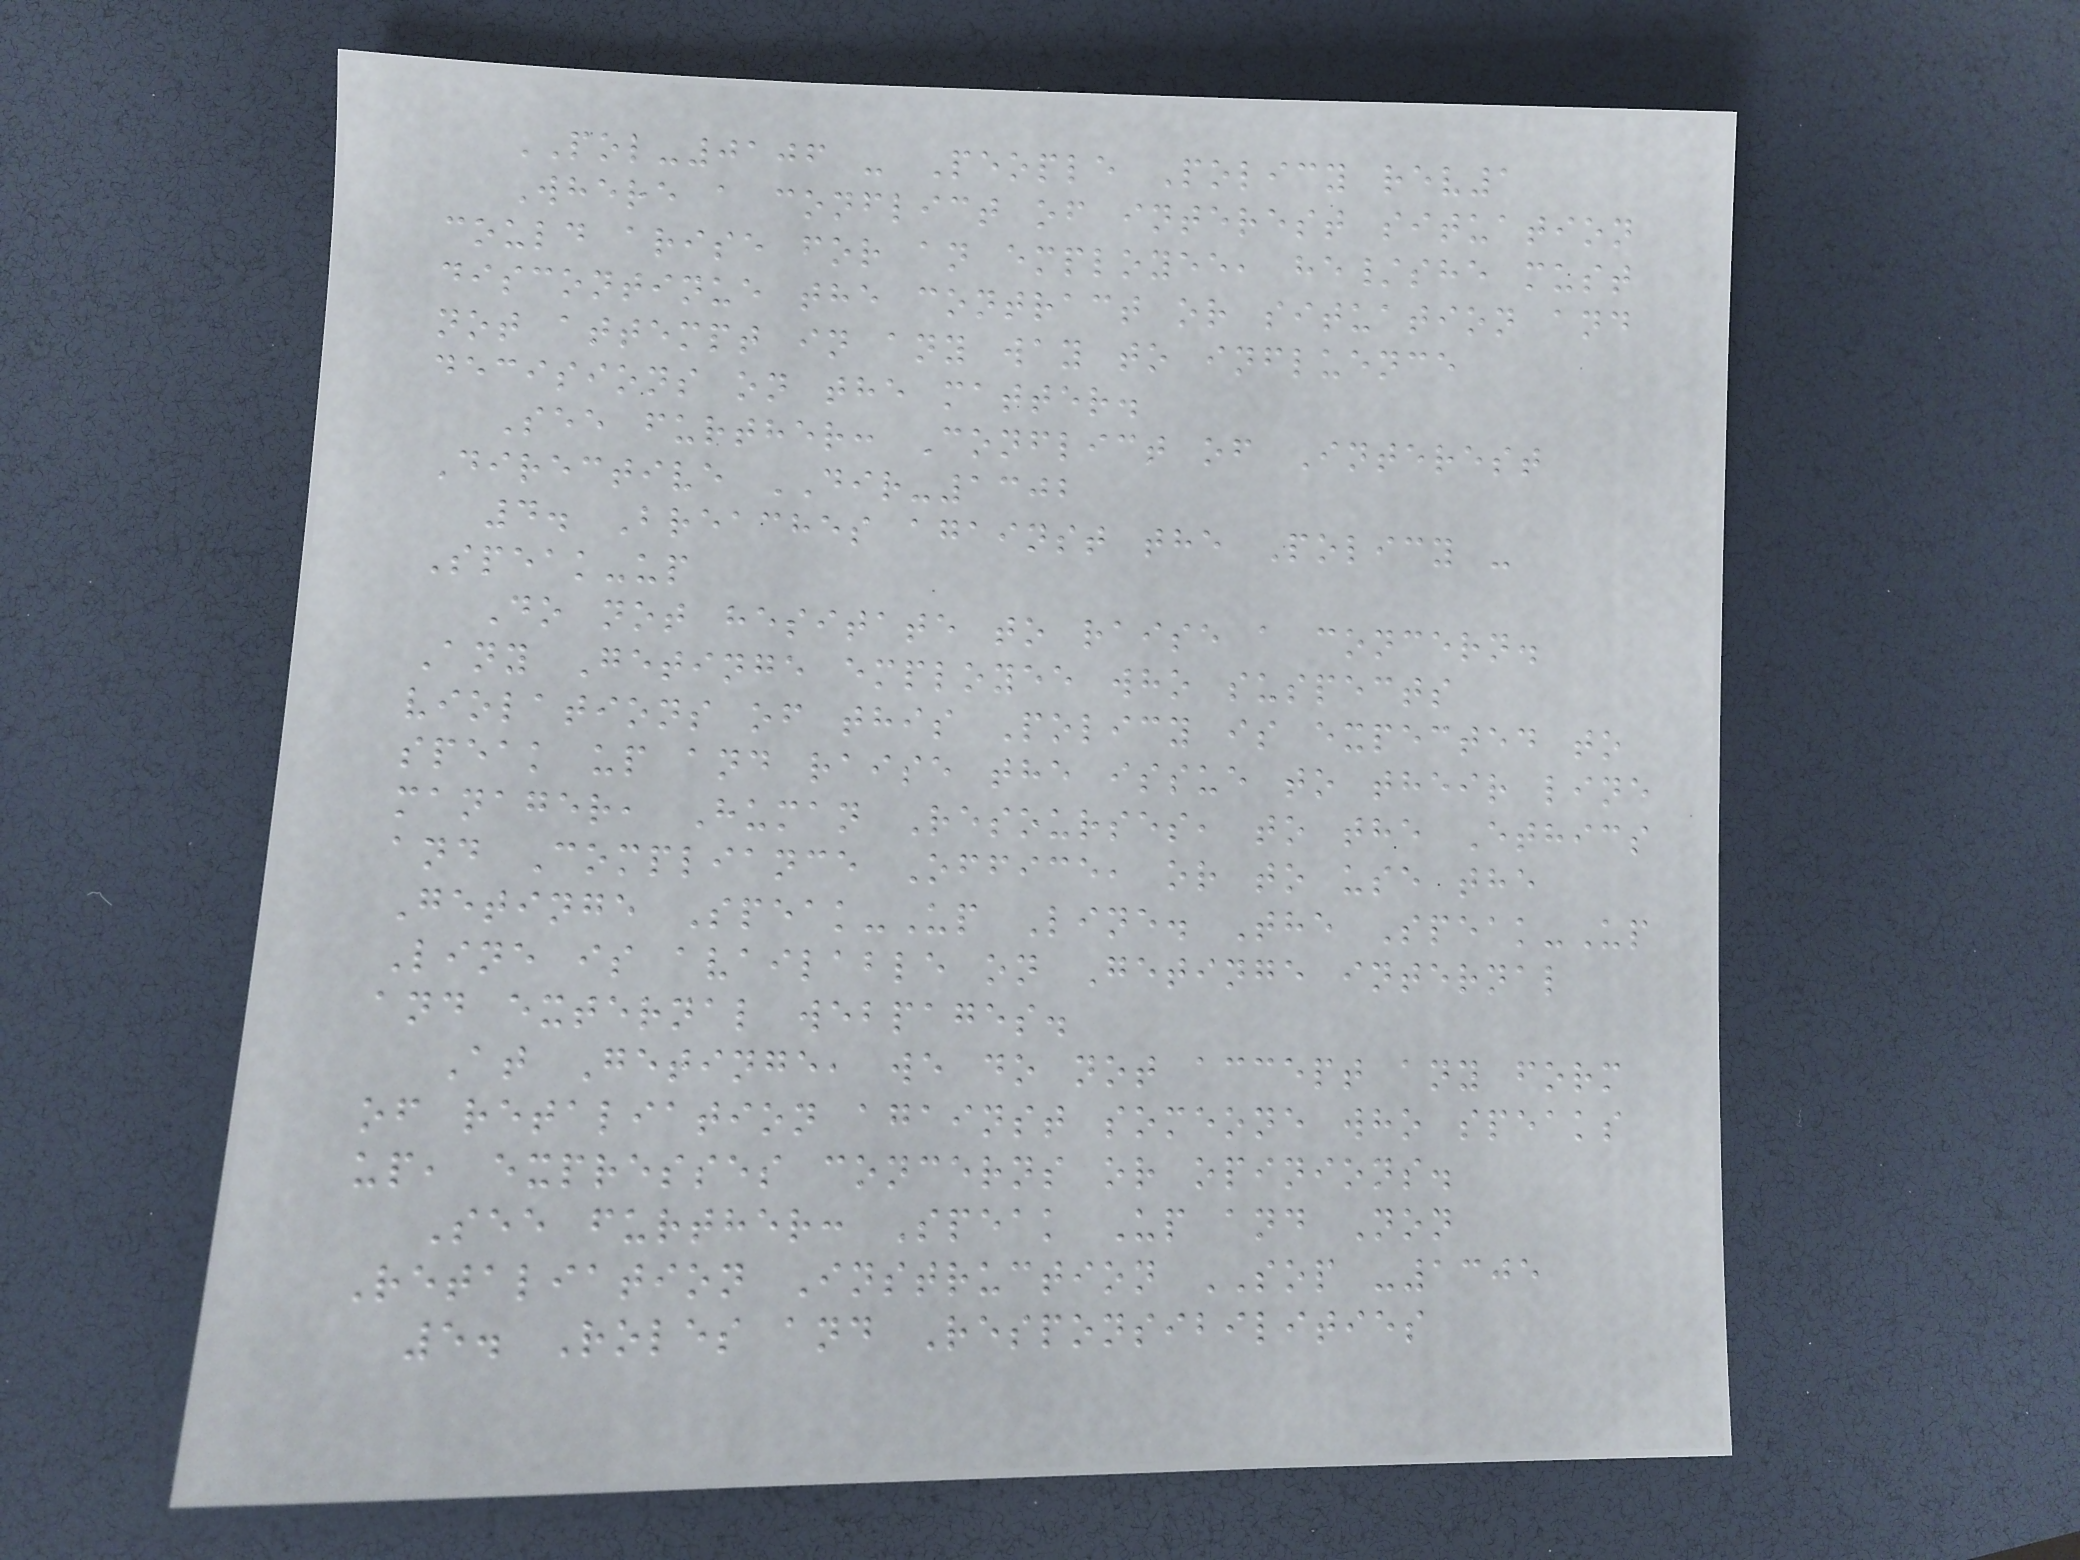POL-0106 - People Policy rev1
Where a conflict of interest situation
could arise for an employee, he/she must
discontinue the contract or situation and
not attempt in any way to influence
decisions on the matter.
See further: Conflict of Interest
Directive DIR-1302
4. Breaches against the Policy -
Speak-up
Do not hesitate to raise a concern.
Any Getinge employee who suspects
violations of this Policy is expected to
speak up and raise the issue to their line
manager, Human Resourses, to the Ethics
and Compliance Office, or to use the
Getinge Speak-Up Line. The Speak-Up
Line is available on Getinge internal
and external webpages.
At Getinge, we do not accept any form
of retaliation against someone who speaks
up, expresses concerns or opinions.
See further: Speak Up and Non
Retaliation Instruction SOP -1305
5. Roles and Responsibilities
